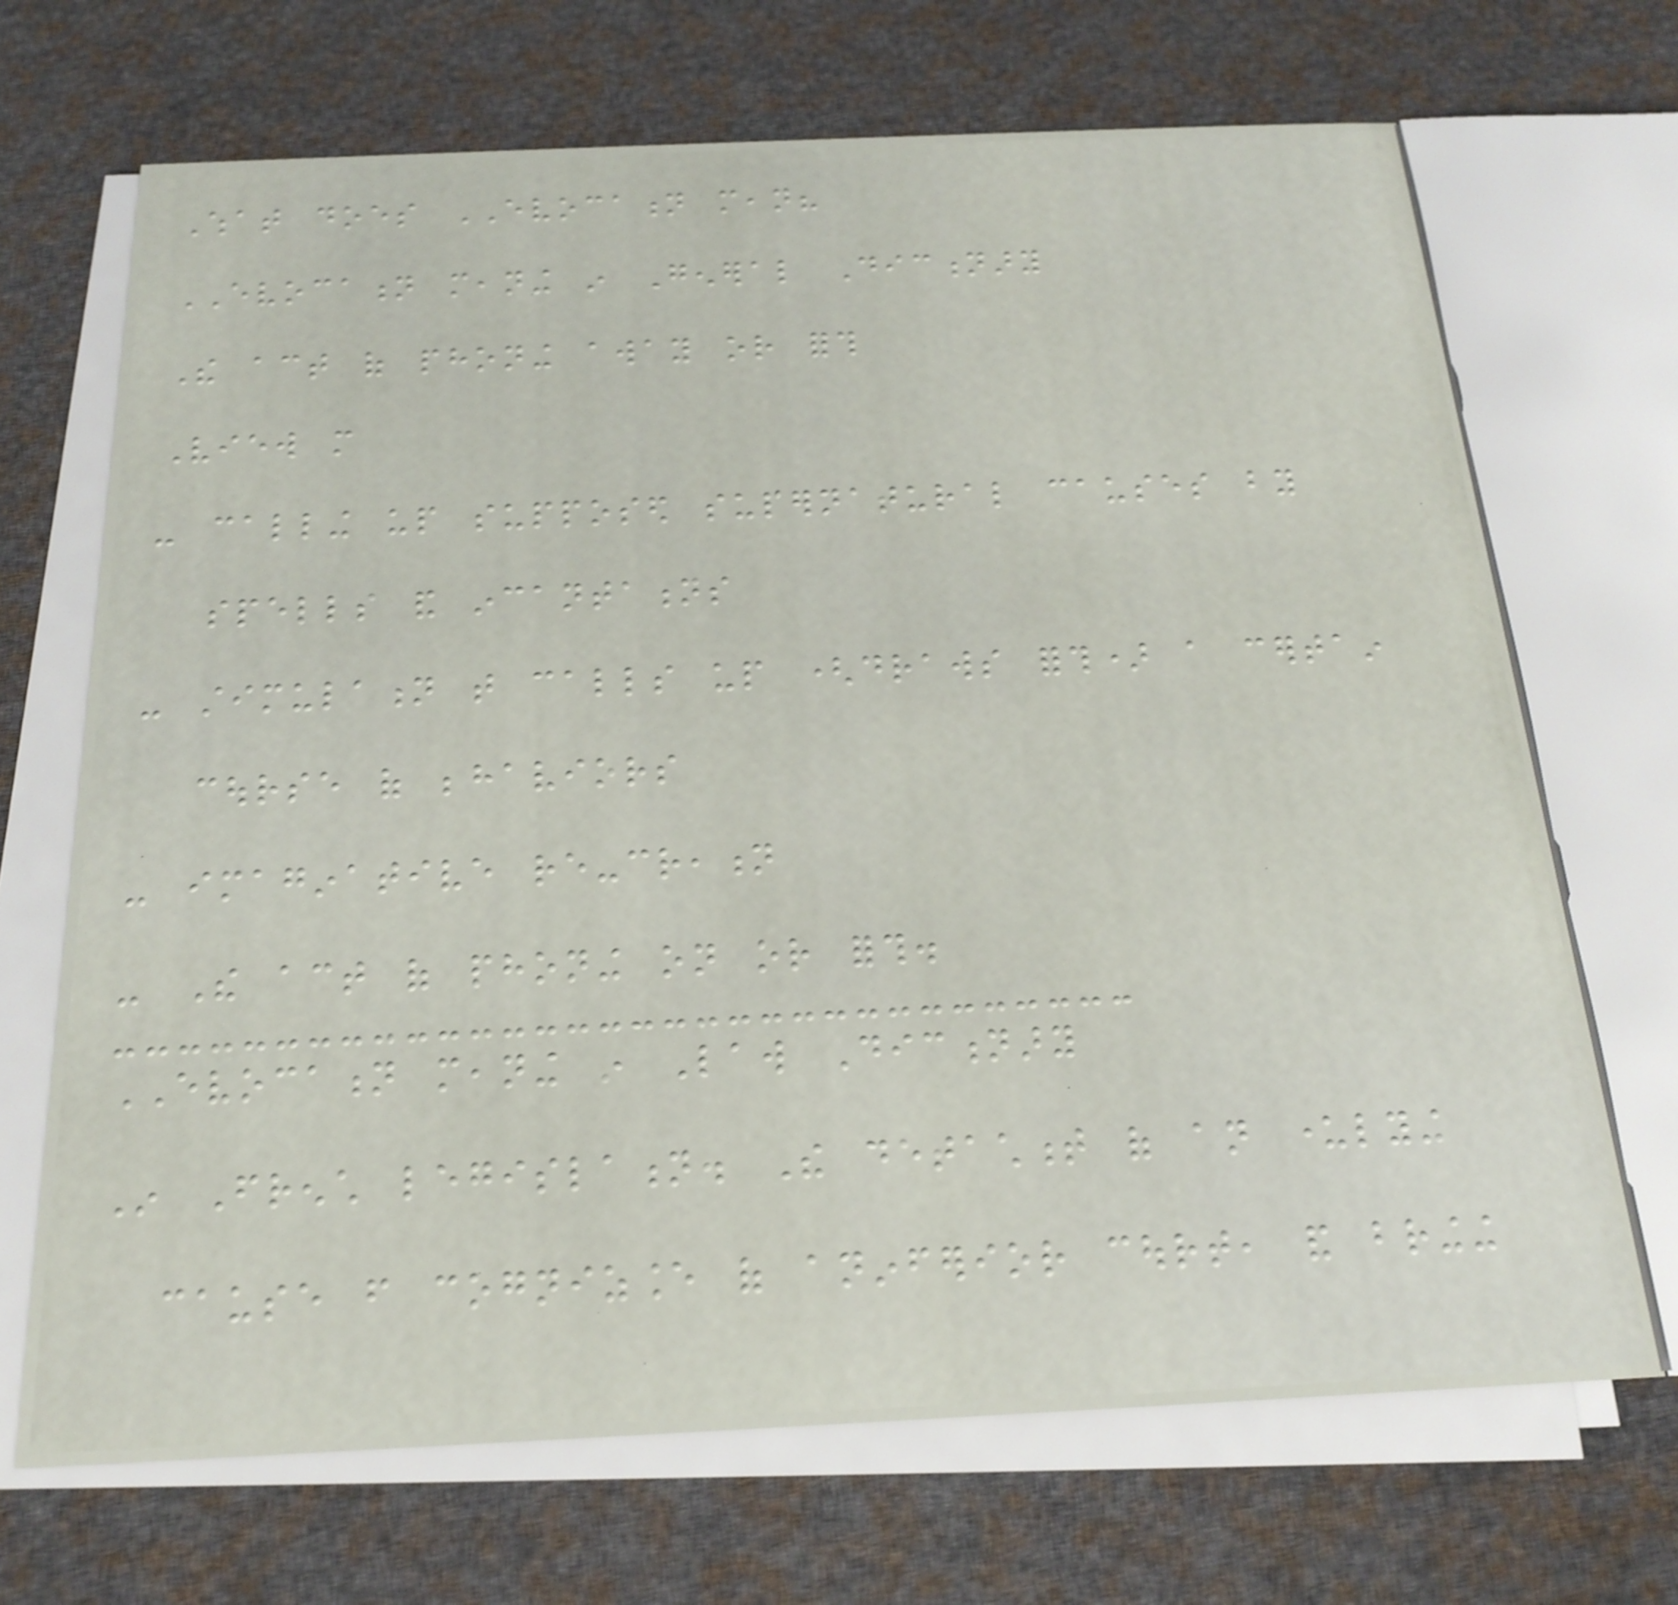What does EVOCATION mean?
EVOCATION meaning in General Dictionary
The act of phoning away or forth
View more
- calling up supposed supernatural causes by
spells and incantations
- stimulation that calls up (draws forth) a certain
course of behaviors
- imaginative re-creation
- The act of phoning on or forth.
EVOCATION meaning in Law Dictionary
In French legislation. The detachment of an underlying
cause from cognizance of aninferior court, and bringing
